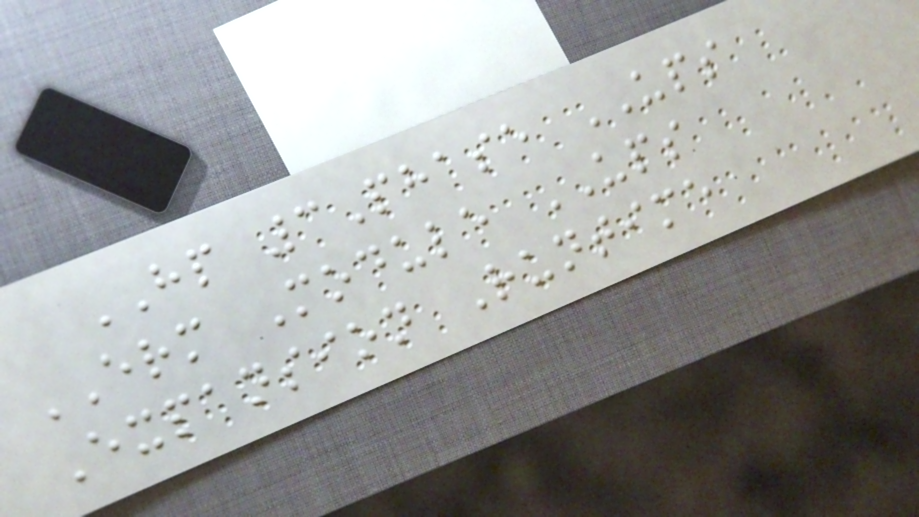HP 3Phase UPS
ERM Module UPS
Expansion Runtime
